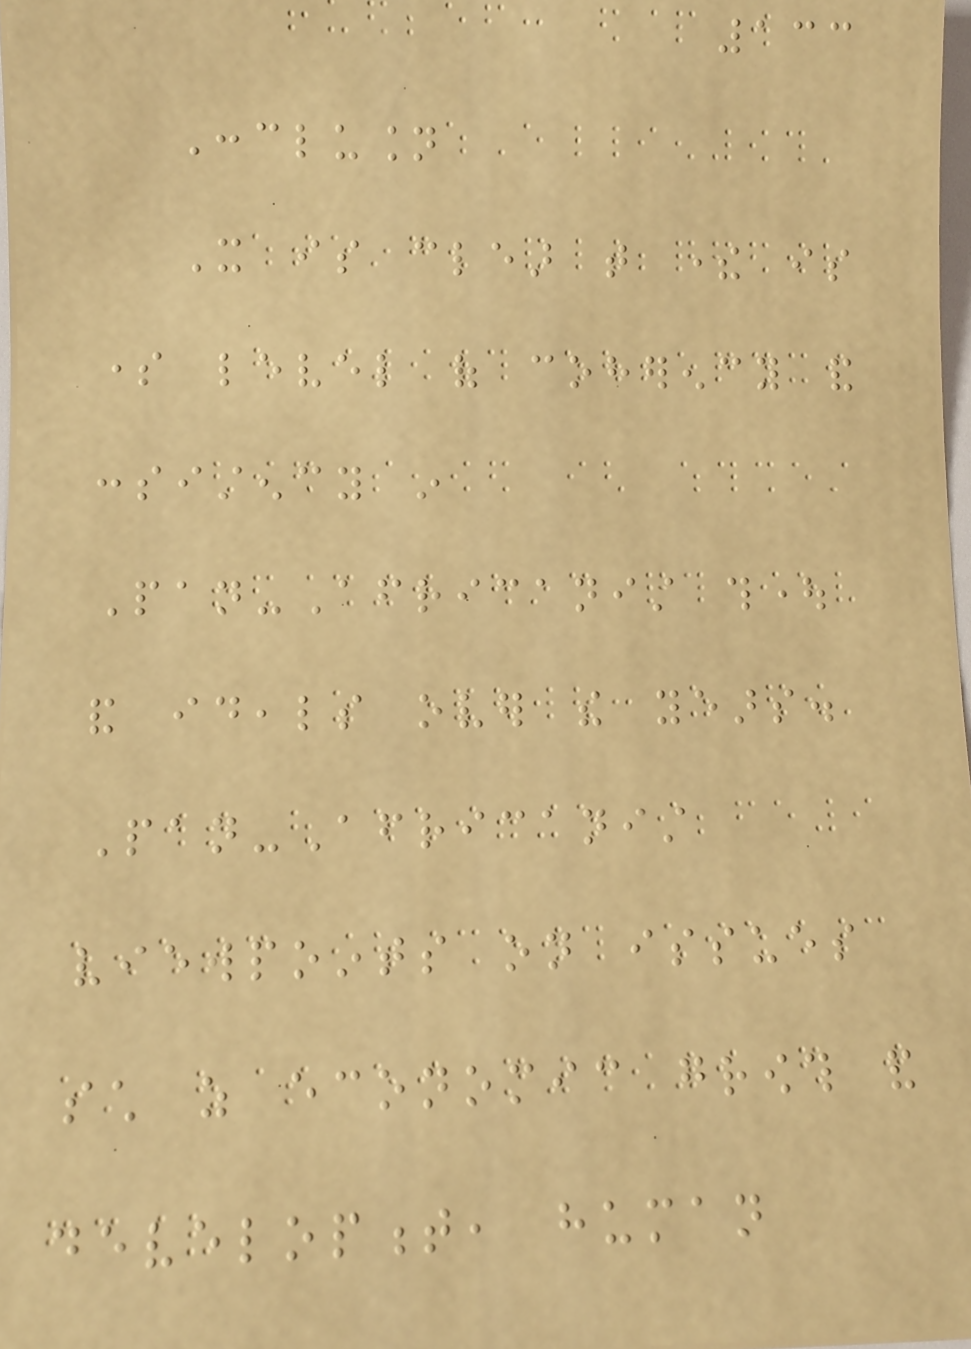133
Conclusion
It is clear that there is
some level of coherency and
consistency in
Pan-Africanist thought
and ideals over the years.
Pan-Africanist
viewpoints on issues
such as economic growth and
development, human
